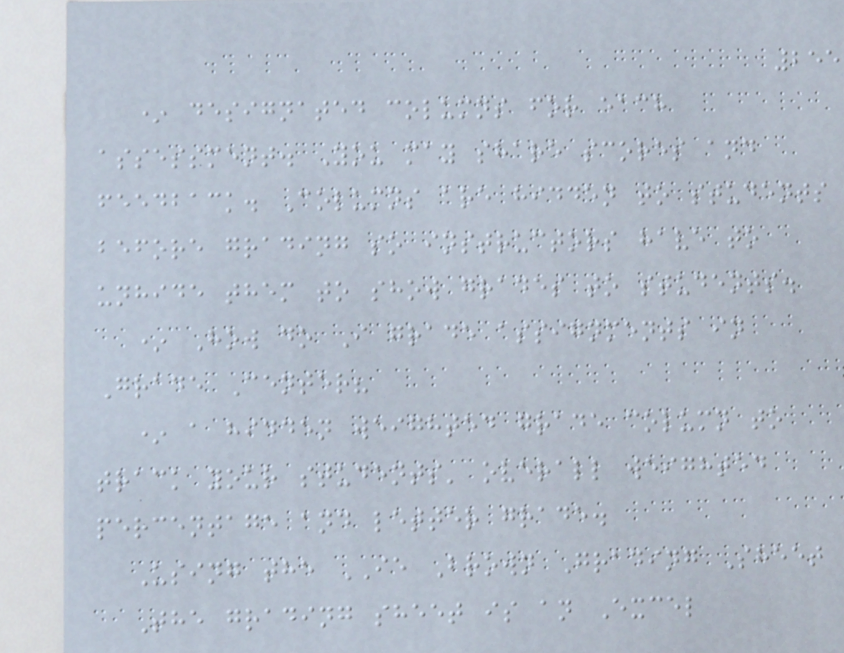255
* designated columns for each
assessment. You may share scores and
feedback. Columns are hidden to students
before grading so instructors have to
unhide them to show grades to students.
* How do I grade assignments in
Grade Center?
* a hidden weighted grade column to
track your students' overall weighted
percentage and letter grade.
Using the IE Brown Grading Sheet
The grading sheet is an Excel
